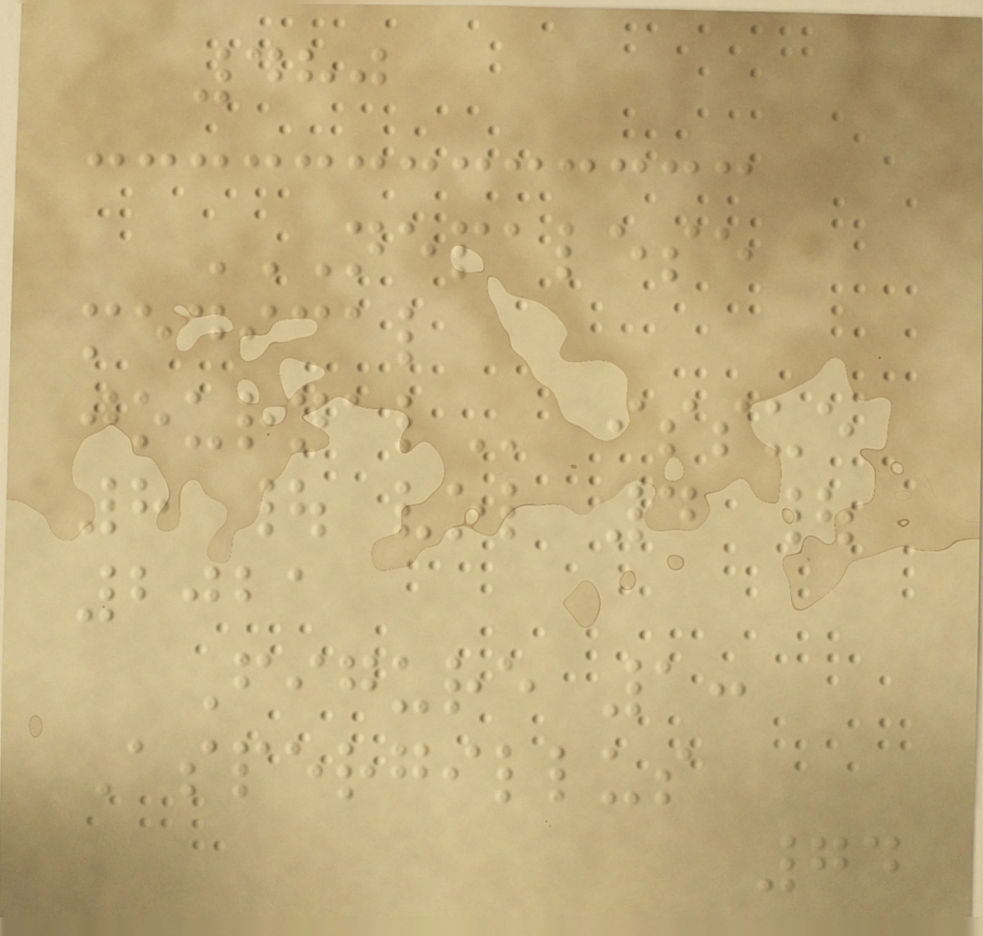480
NEPALESE
MEDICAL
JOURNAL issue
8 | vol 4 |
2021
Figure 1:
Aspergillus
74
